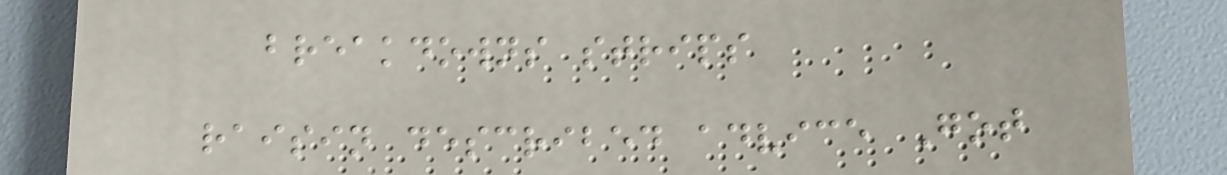breakdowns strips
raisin described advice Got
